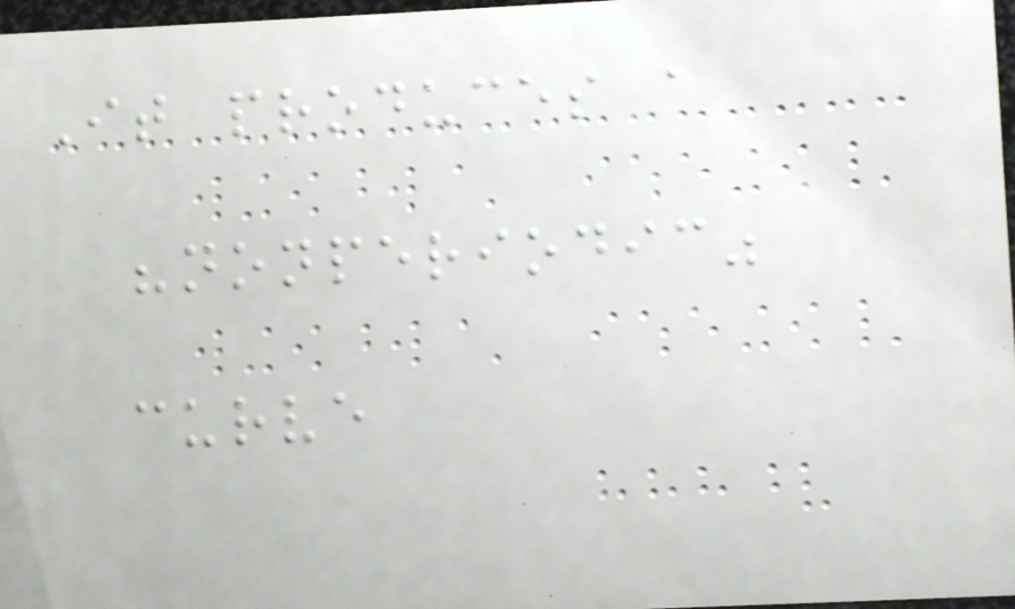It produces a
"nonperiodic"
curve
